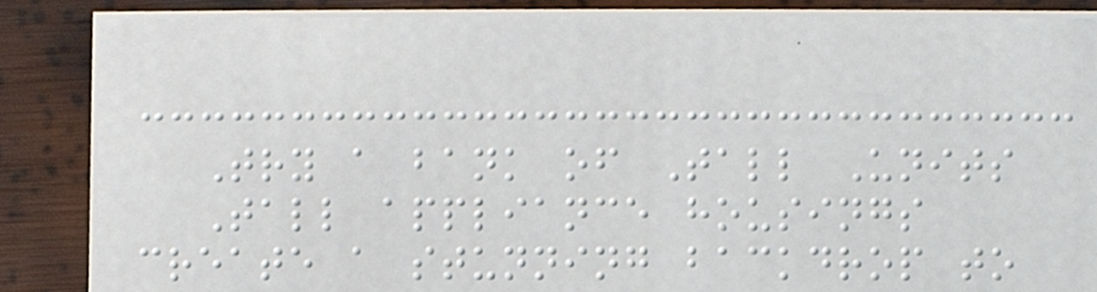Try a bank of Tall Units
Tall appliance housings
create a stunning backdrop to
